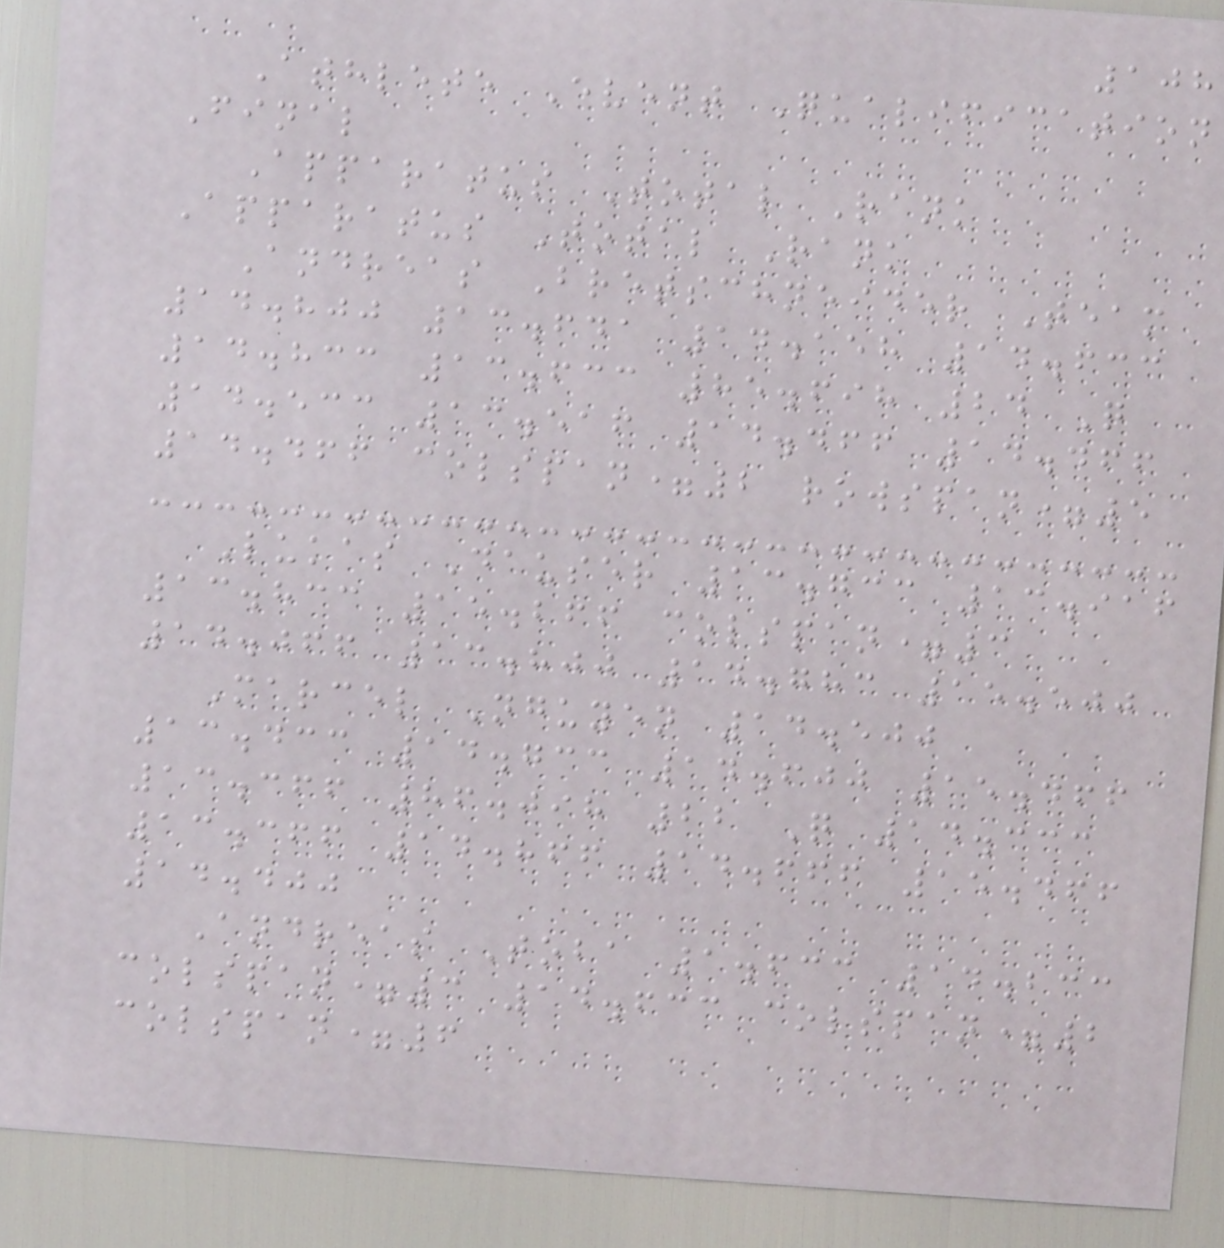108
Athlete Event Qualification
Final
Apparatus Total Rank
Apparatus Total Rank
Andreas Bretschneider Team
14.800 13.641 14.158 14.633
14.833 13.633 85.698 24 Q
14.533 13.516 14.466 14.466
14.466 colspan=2 rowspan=5
Lukas Dauser 13.733 13.916
13.833 15.266 colspan=3
14.066 13.800 14.783 15.500
Marcel Nguyen 14.500
13.433 14.733 14.600 15.466
13.366 86.098 22 Q 14.333
13.366 14.866 14.666 15.466
14.400
Andreas Toba 1.633 14.233
colspan=3 14.633 colspan=2
colspan=6
